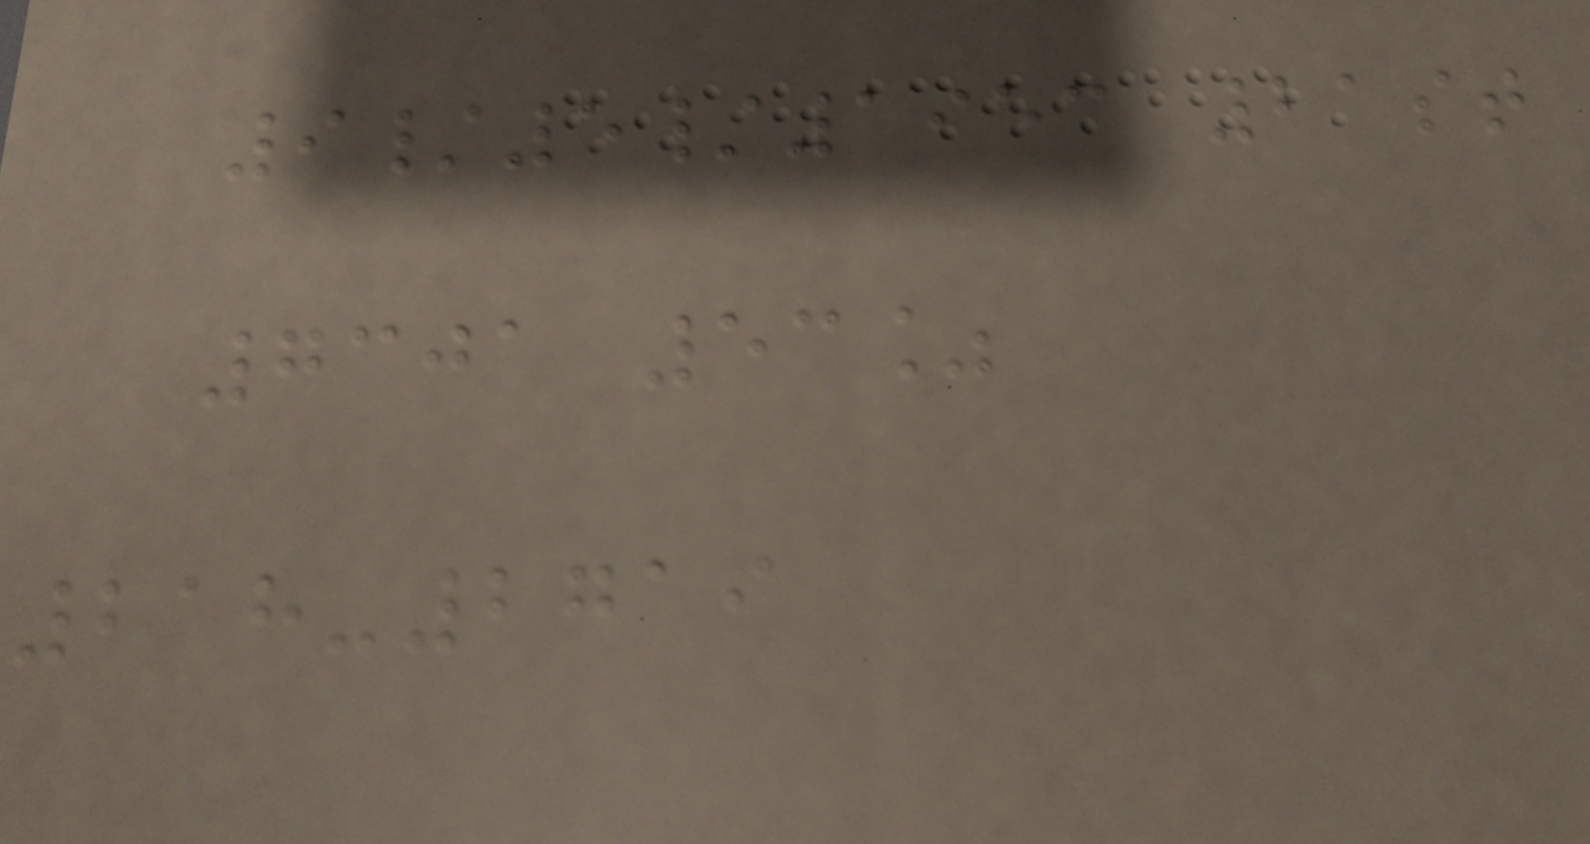9/5/1953 21st
7301 53%
218-2719
